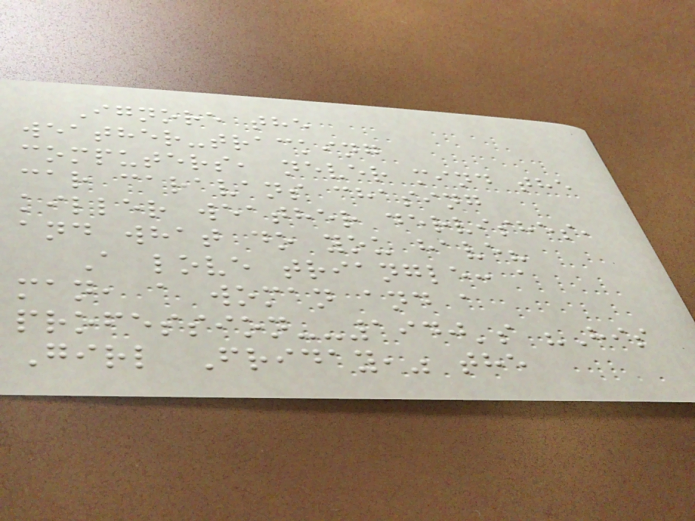Ignore the
weather-tracking
computers, never mind the
car caravans chasing
killer weather dervishes,
and what do you have?
A love triangle: a
man, a woman and a
profession--1940's "His
Girl Friday," the
